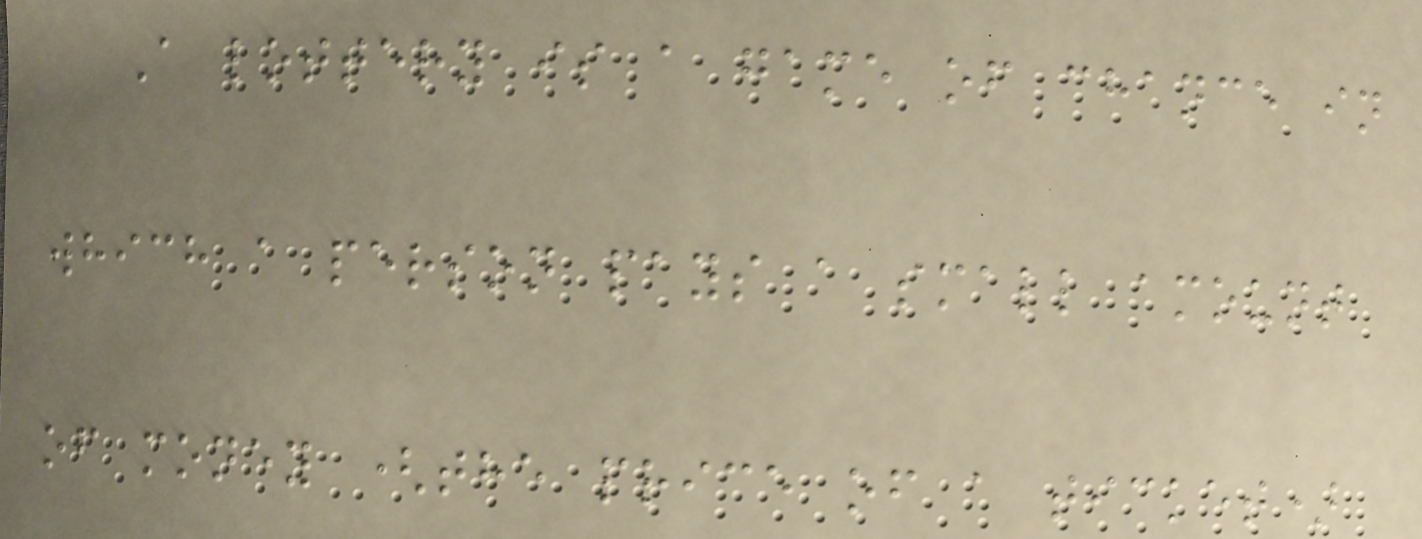A lottery is a game of chance in
which a person pays a small amount
of money (the price of a ticket)
